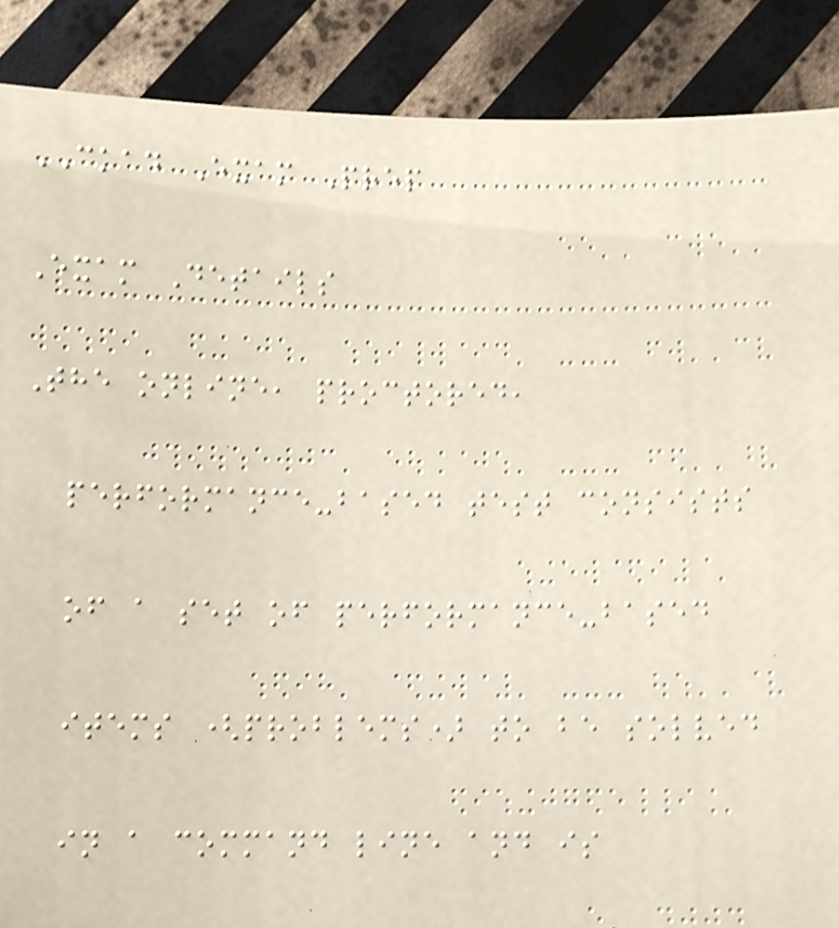CKAD Exam Prep
Exam Details
The online, proctored,
performance-based test consists
of a set of performance-based
items (problems) to be solved
in a command line and is
